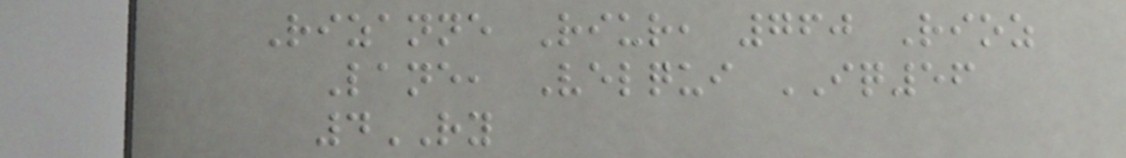Rizanne Riur, 760 Rioz
Lane, Velqui IQ56
4RY
